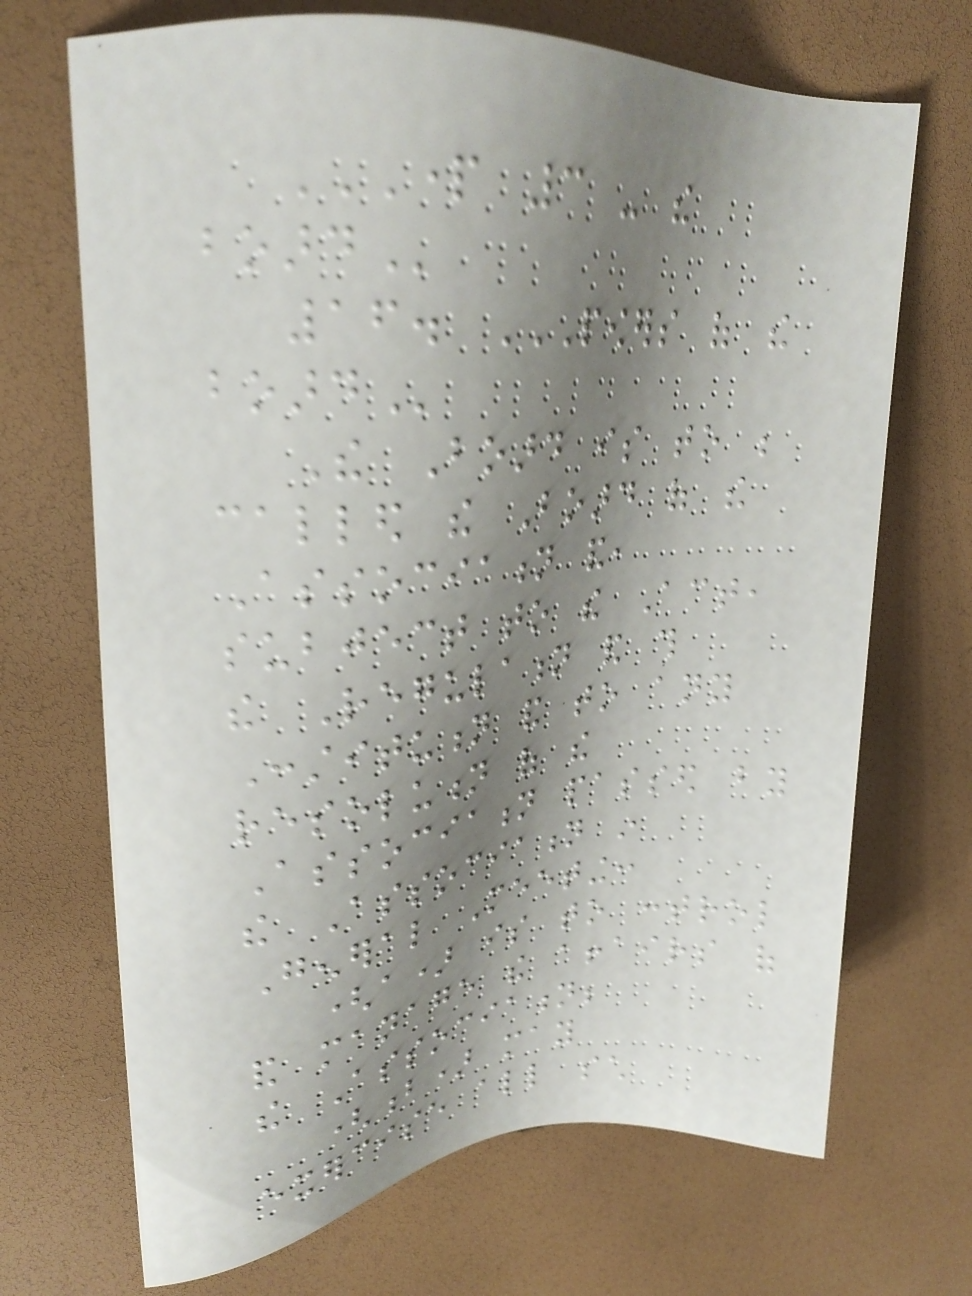PART 3 - THE
BOARD
16. POWERS OF THE
BOARD
The Board is to be
called the Board of the
Association and,
subject to the Act,
the Regulation and this
Constitution and to any
resolution of the
Association passed by
the Association in
General Meeting:
(a) is to control
and manage the affairs of
the Association;
(b) may
exercise all such
